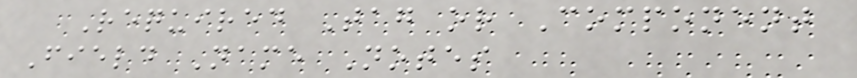Required Tag or Component
Field Name Notes
